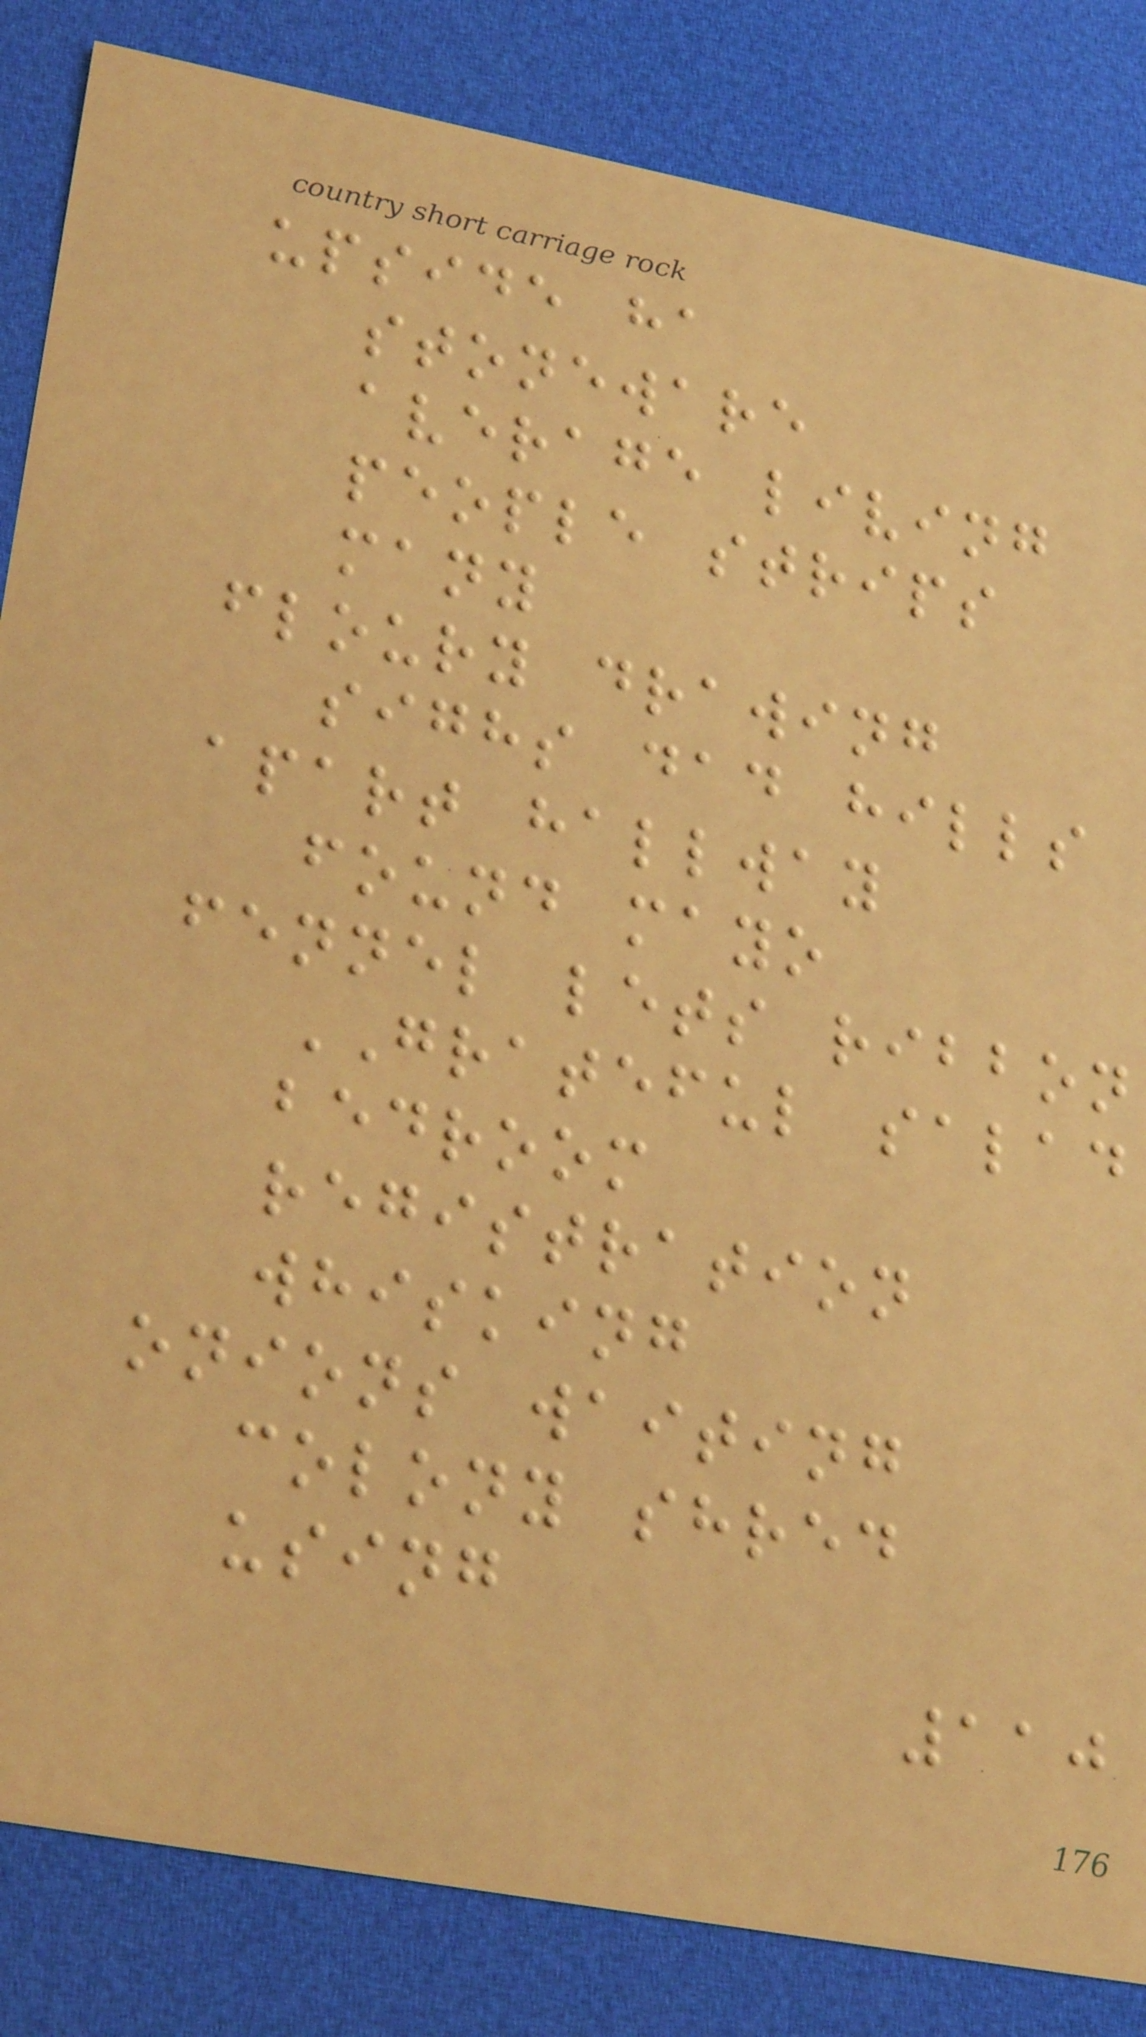upside ha
stoneware
average living
people strips
many
floury drawing
sighs dad hills
apart hallway
found mayo
fennel lets ribbon
GRATEFUL salad
bedroom
registration
whisking
onions waiting
colony shred
using
110
